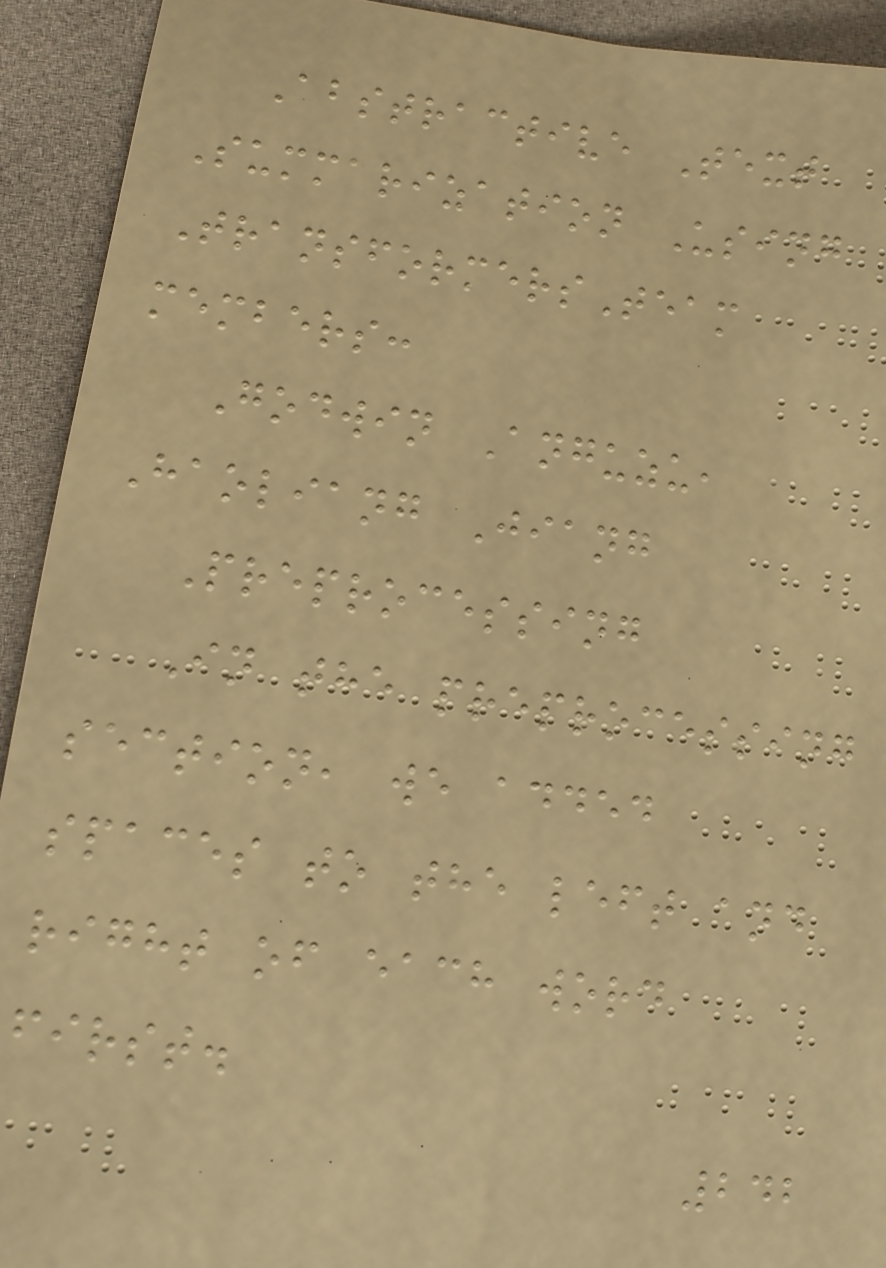Abstractive Text
Summarization Using
TransformersTeam
members:
Godwin Anguzu,
Haoliang Jiang
Preprocessing
In the preprocessing
section, we added
spaces to the left and
right of each word
first.
242
